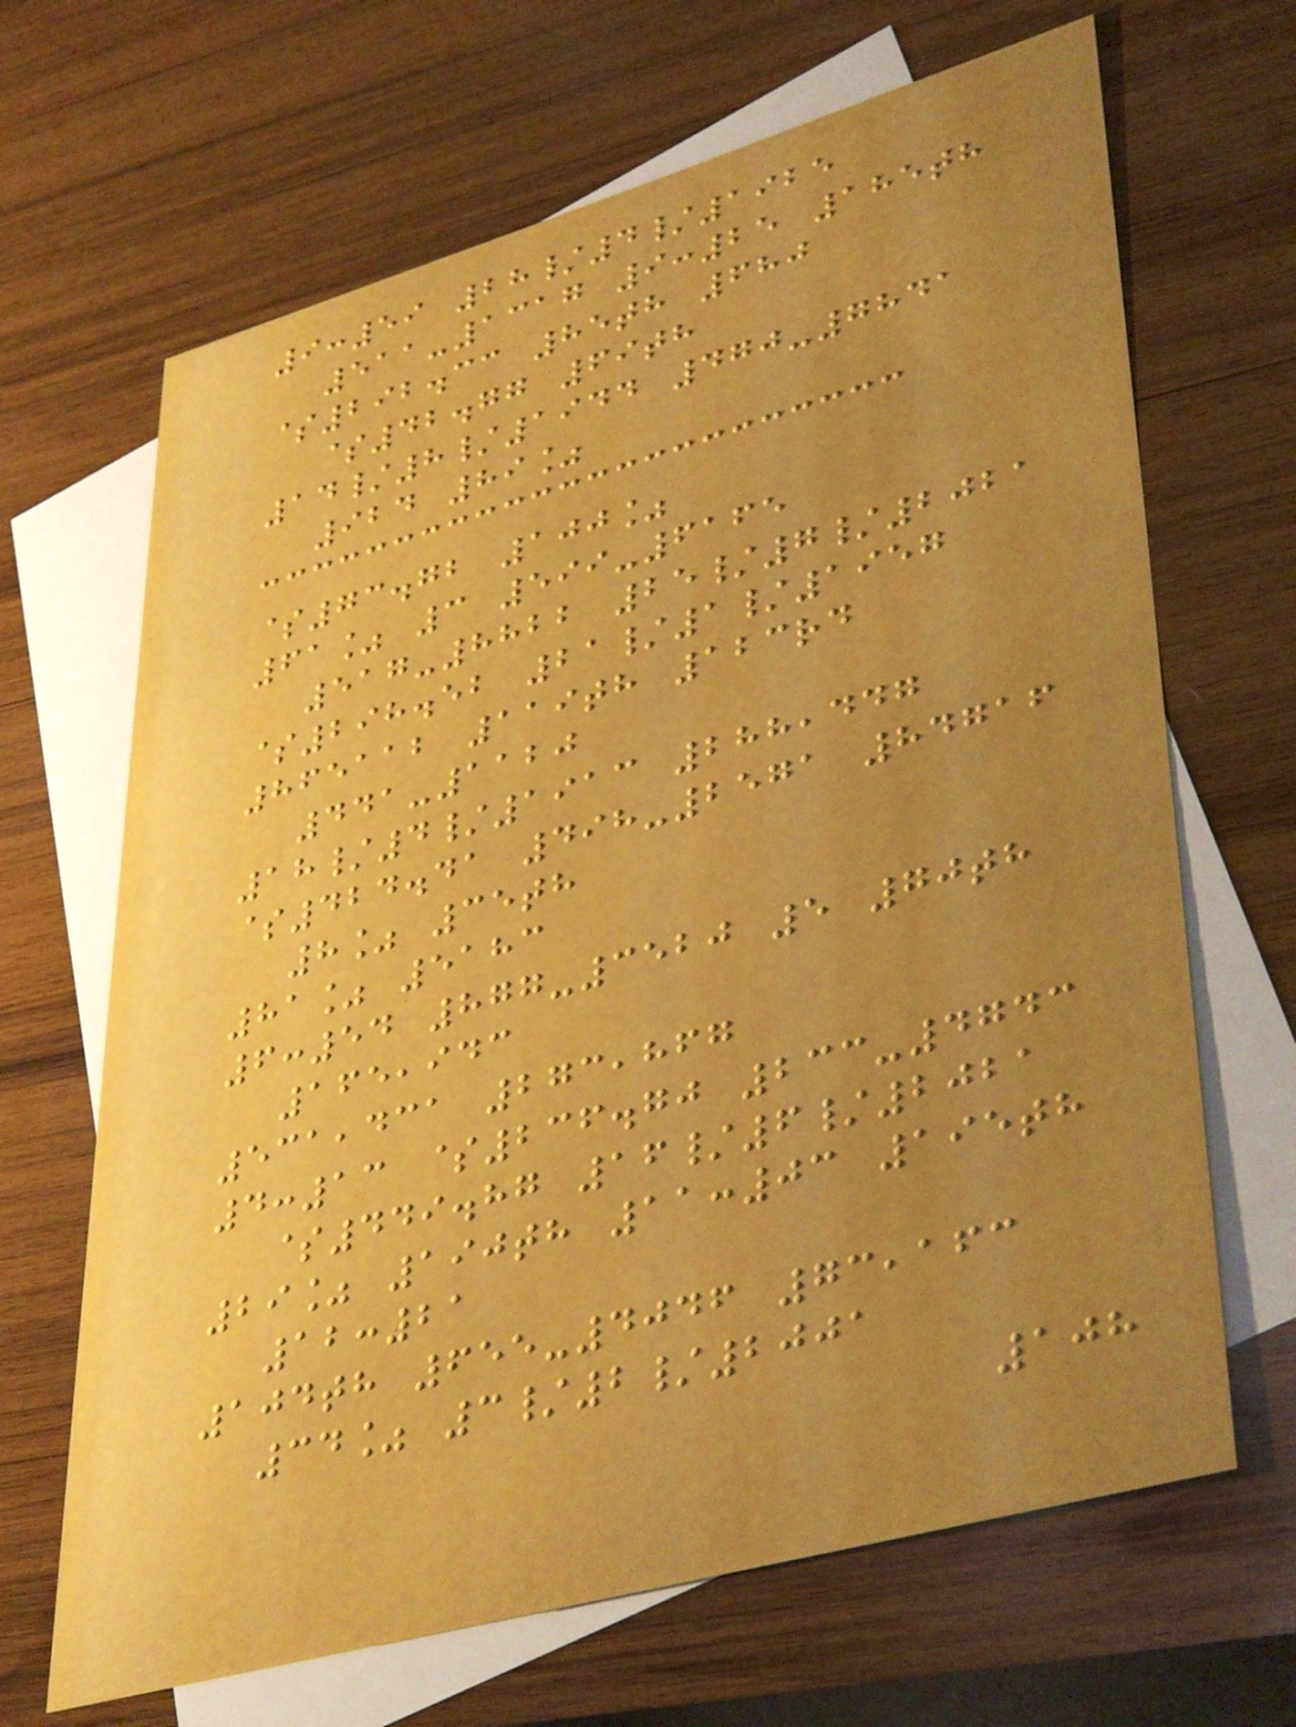9:59 28/4/1925
511-1317 9:25 185th
$292.33 85th 680
$42.77 69th
14/8/1944 470-7841
924 89%
$73.72 100%
61% 3 599-6165
517-8822 25/7/2021
$298.52 21/1/1957
865112 119th 123rd
441-1120
18/4/1913 288,447
$424.41 498-2571 84716
8% 35th
81% 5183
6:54 877-3520 5 70th
165,943
531,431 273,867
4:13 $236.70 233-4743
$449.87 16/6/2021
29% 190th 11:03 195th
12:21
104th 655-4046 73,163
34% 3/2/2001
108
